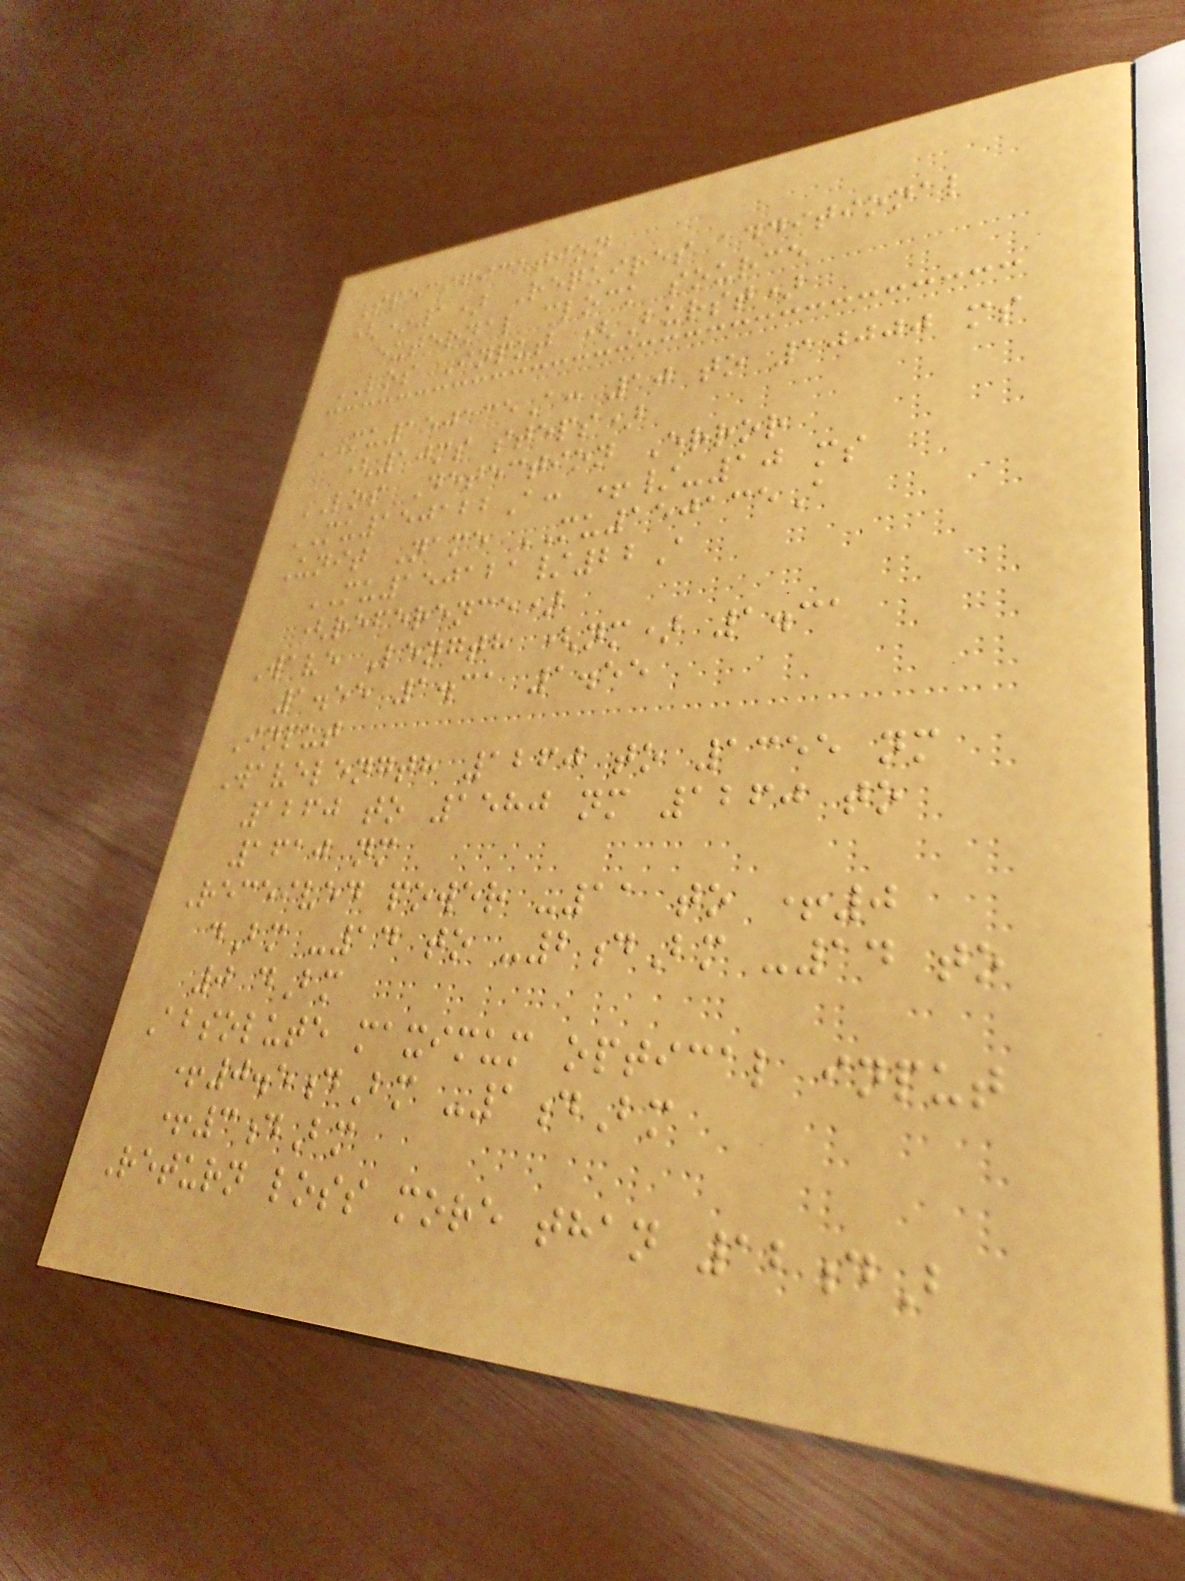Specification
(*1) Requires additional
external clock source
LOS Input (Burst)
MU150135A: 10 to 10000 ms
(10ms steps)
LOS Detection Error
MU150122A: +/-10 ms
Unit Name MU150135A
MU150121/22A
(reference)
Wave Length (nm) 1.31
1.55 1.31 1.55
Input
Wavelength 1260 to 1355 nm
1260 to 1580 nm 1260 to
1610 nm
Received power -11 to +0
dBm -14 to -2dBm -14 to
0 dBm
Absolute maximum optical input
+0.5dBm -1dBm
+3dBm
Return loss more than 12dB
